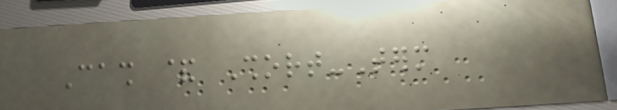Cash & Short-Term
